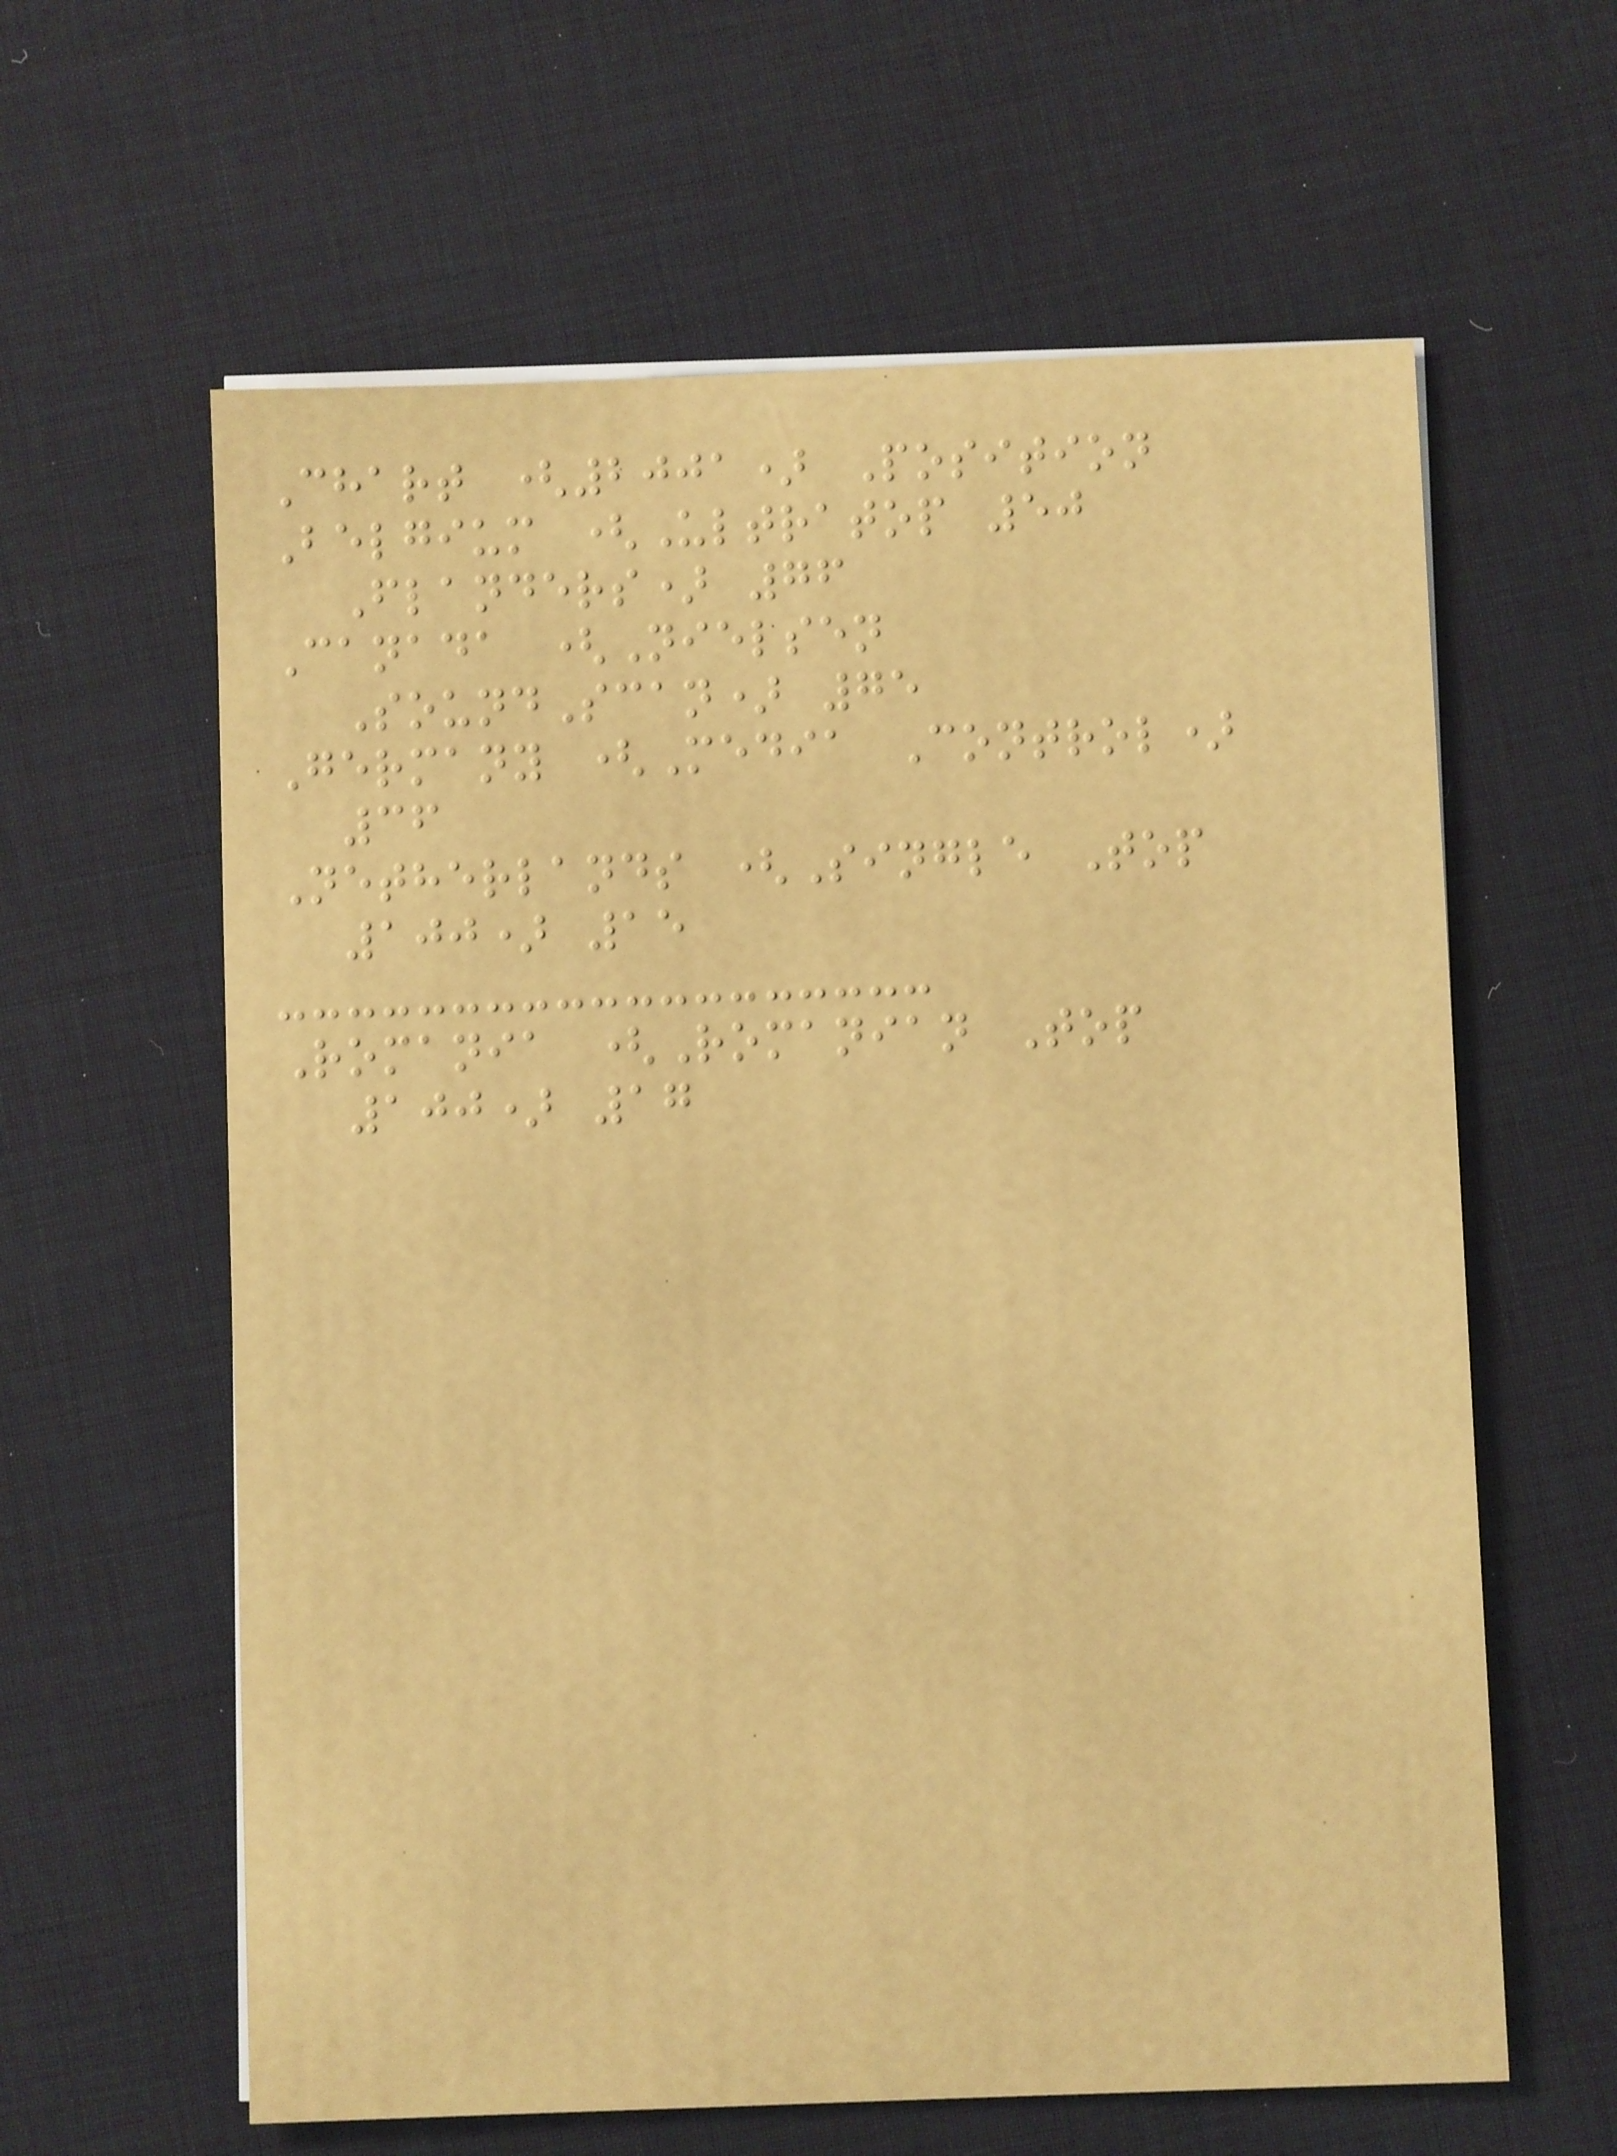Chart (2001) Position
Belgium (Ultratop 50
Flanders) 76
Canada (Nielsen
SoundScan) 75
Germany (Media Control)
36
Netherlands (Single Top
100) 15
Romania (Romanian Top
100) 17
